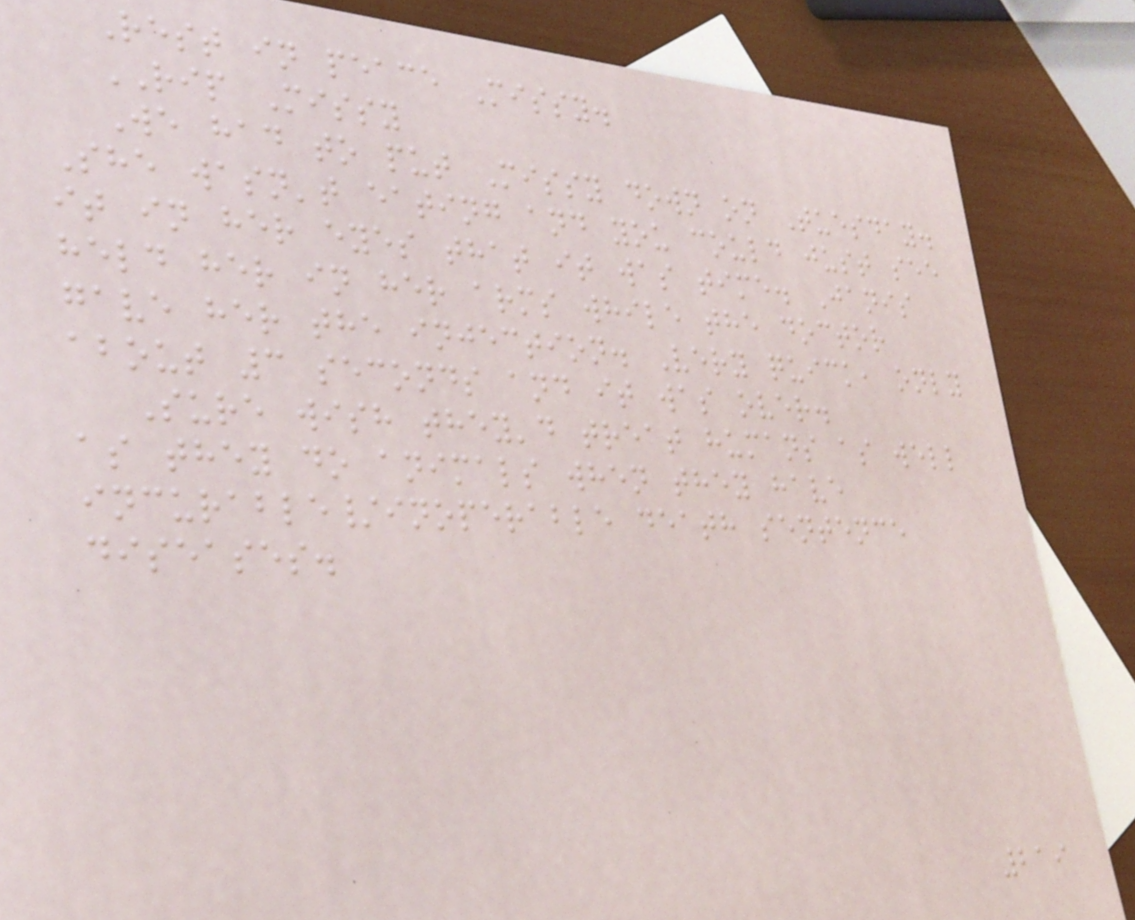Rest in peace Missy.
RIP Missy
We had to put Missy down on Tuesday.
She wasn't eating and you could just see
it in her eyes that it was time. Janis
held her in her arms while the doctor
gave her the injection. Very quick, only
about 3 seconds and it was over.
Sure wish they'd treat humans as well
as they do animals when they have
incurable/inoperable death sentence
diseases.
219
